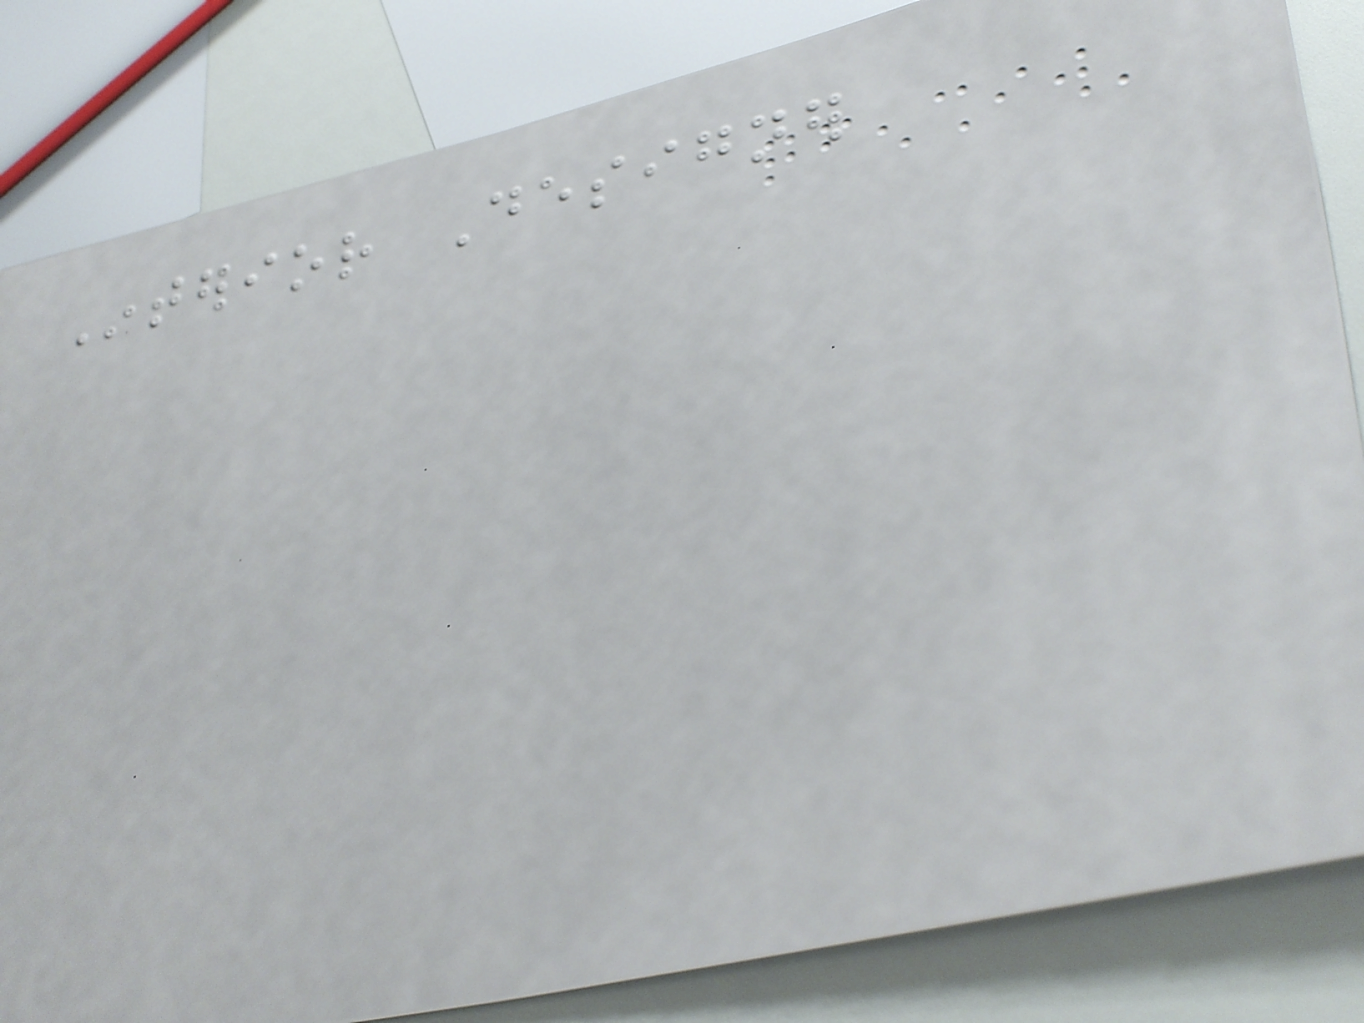Interior Designer
